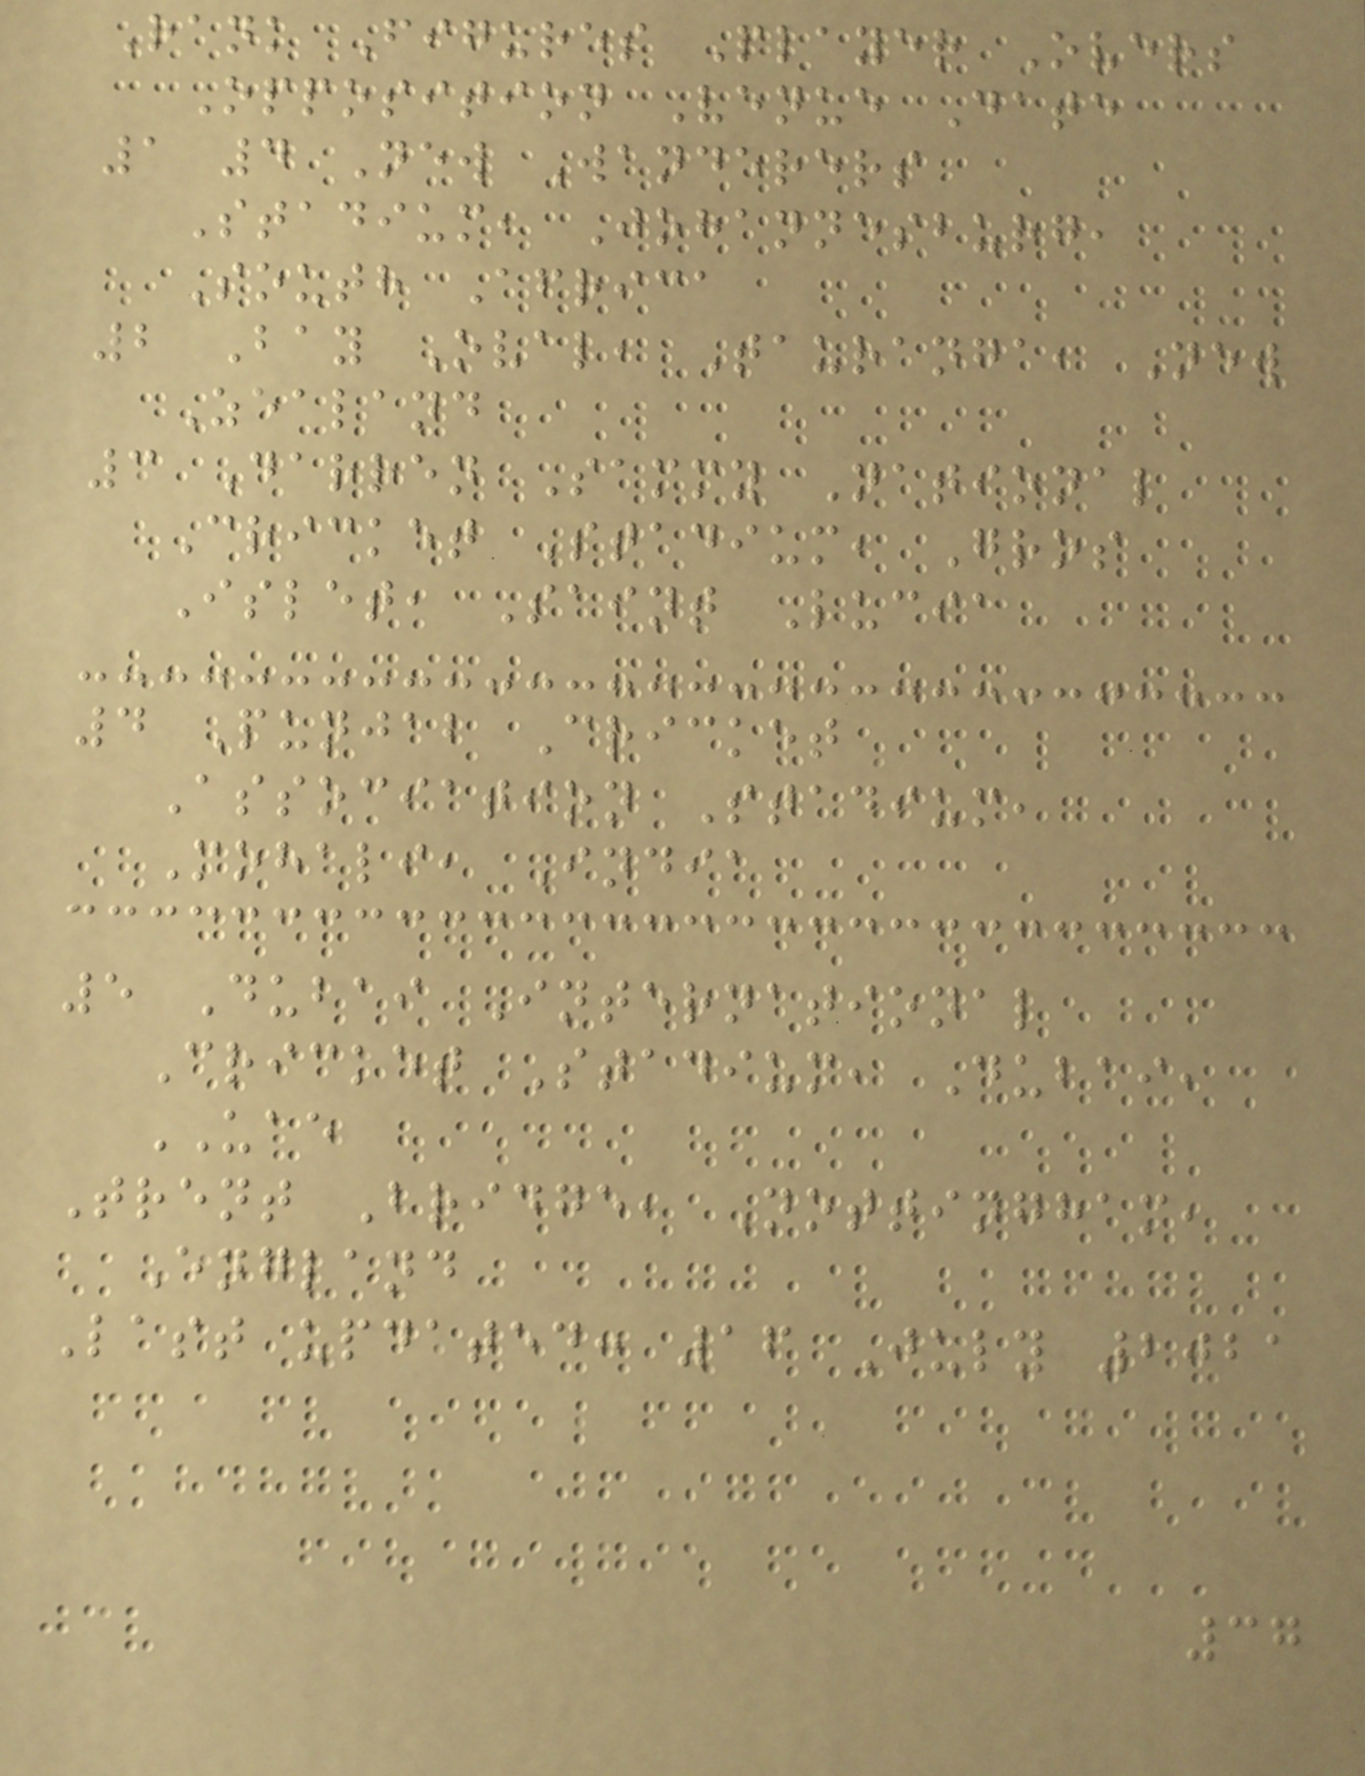Rank Figures Player Overs
Opposition Venue Date
1 4 New Wanderers
Stadium, Johannesburg,
South Africa
2 Bay Oval, Tauranga, New
Zealand
3 Darren Sammy National
Cricket Stadium, Gros
Islet, Saint Lucia
4 Punjab Cricket
Association Stadium,
Mohali, India
5 Dubai International
Cricket Stadium, Dubai,
UAE
Trent Bridge, Nottingham,
England
Last updated: 16 July 2021
37
